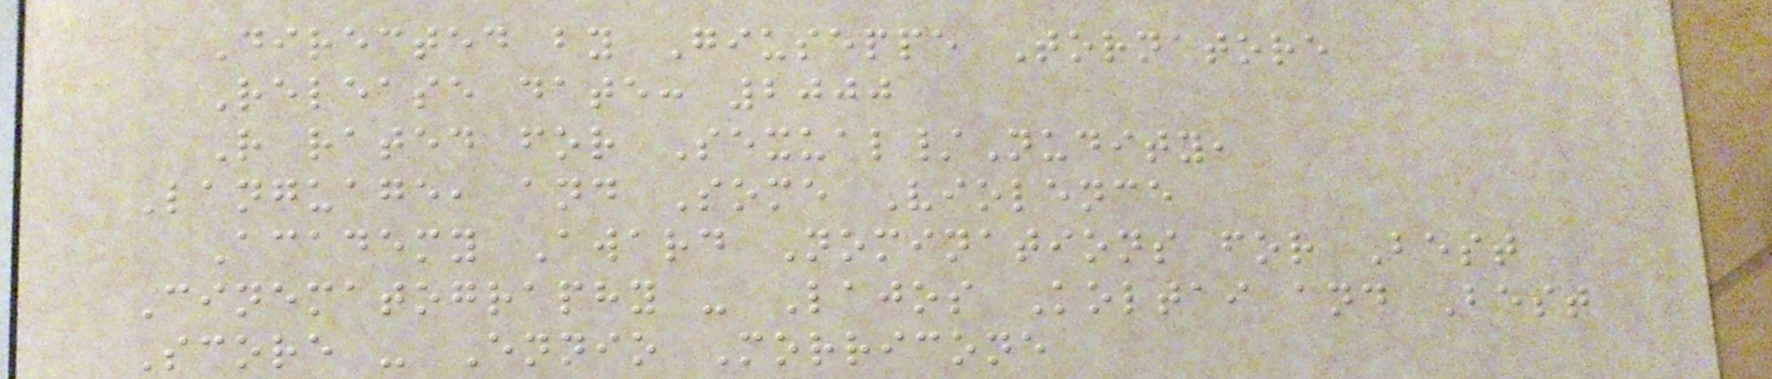Directed by Giuseppe Tornatore
Release date: 2000
R rated for Sexual/Nudity,
Language, and Some Violence
Academy Award Nominations for Best
Cinematography - Lajos Koltai and Best
Score - Ennio Morricone
